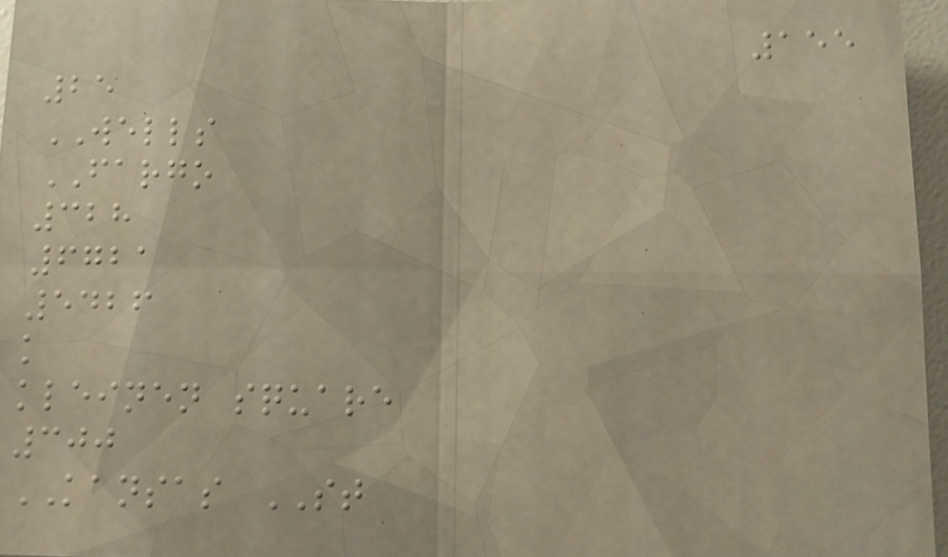155
25
WELLS
FARGO
328
6721
5426
k
kleinen square
300
KANSAS ST
